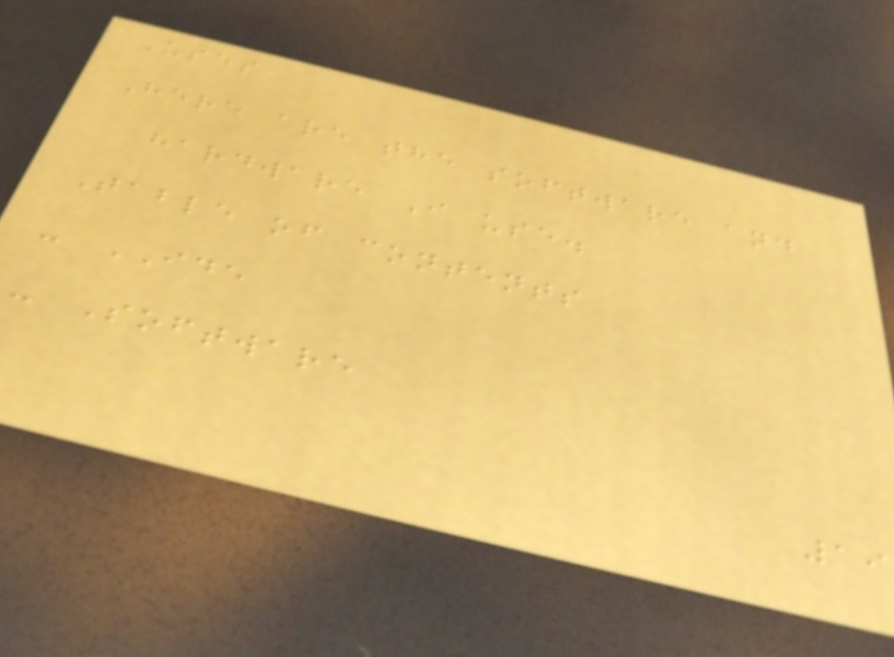Uses
Here are the software and
hardware I use.
Table of contents
- IDE
- Software
19
